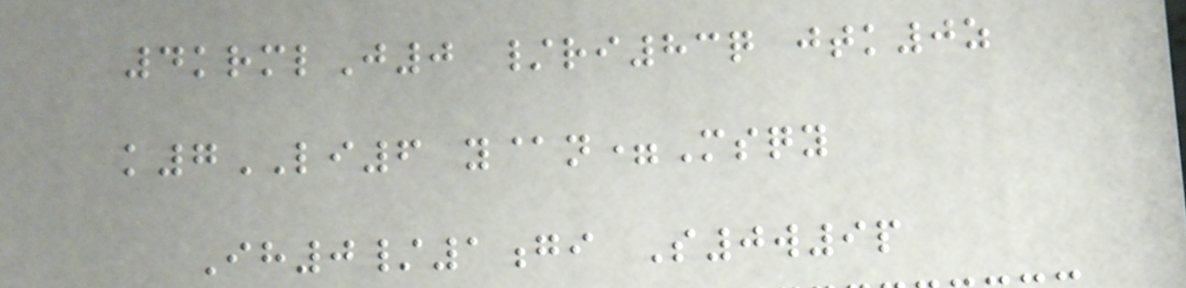4krmlJ0 /ri83q jtk0z
k7LI6 y@n=Msqy
Ih0/1gi S0w9p
